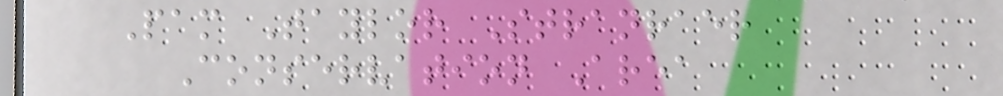Pam Taylor Stranraer
Conservation Area
